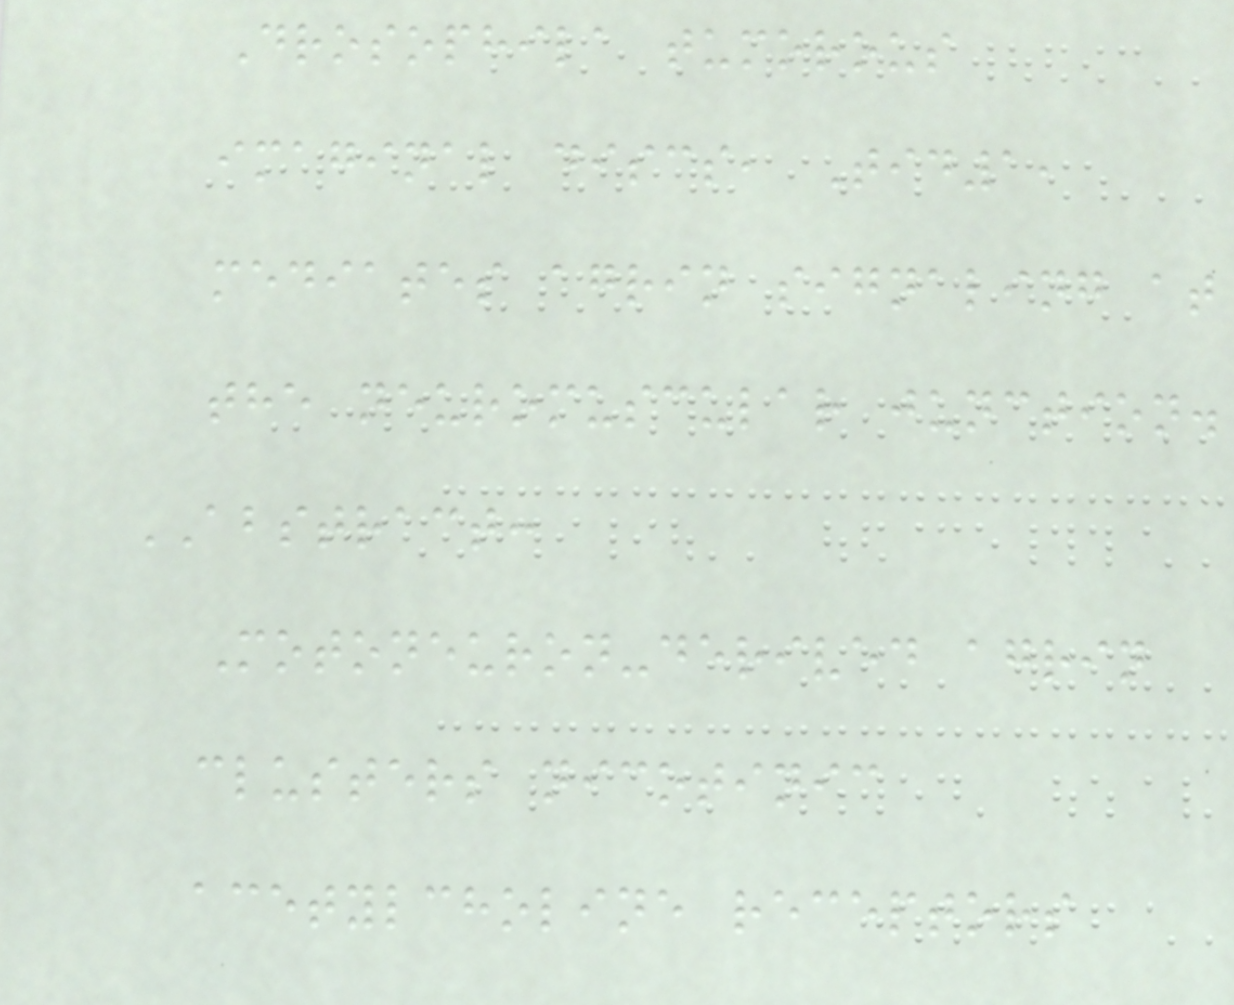Drosophila tumorous
imaginal discs, Tid1,
mediates agrin signaling at
the neuromuscular junction.
ABSTRACT:
Motoneuron-derived agrin
clusters nicotinic
acetylcholine receptors
